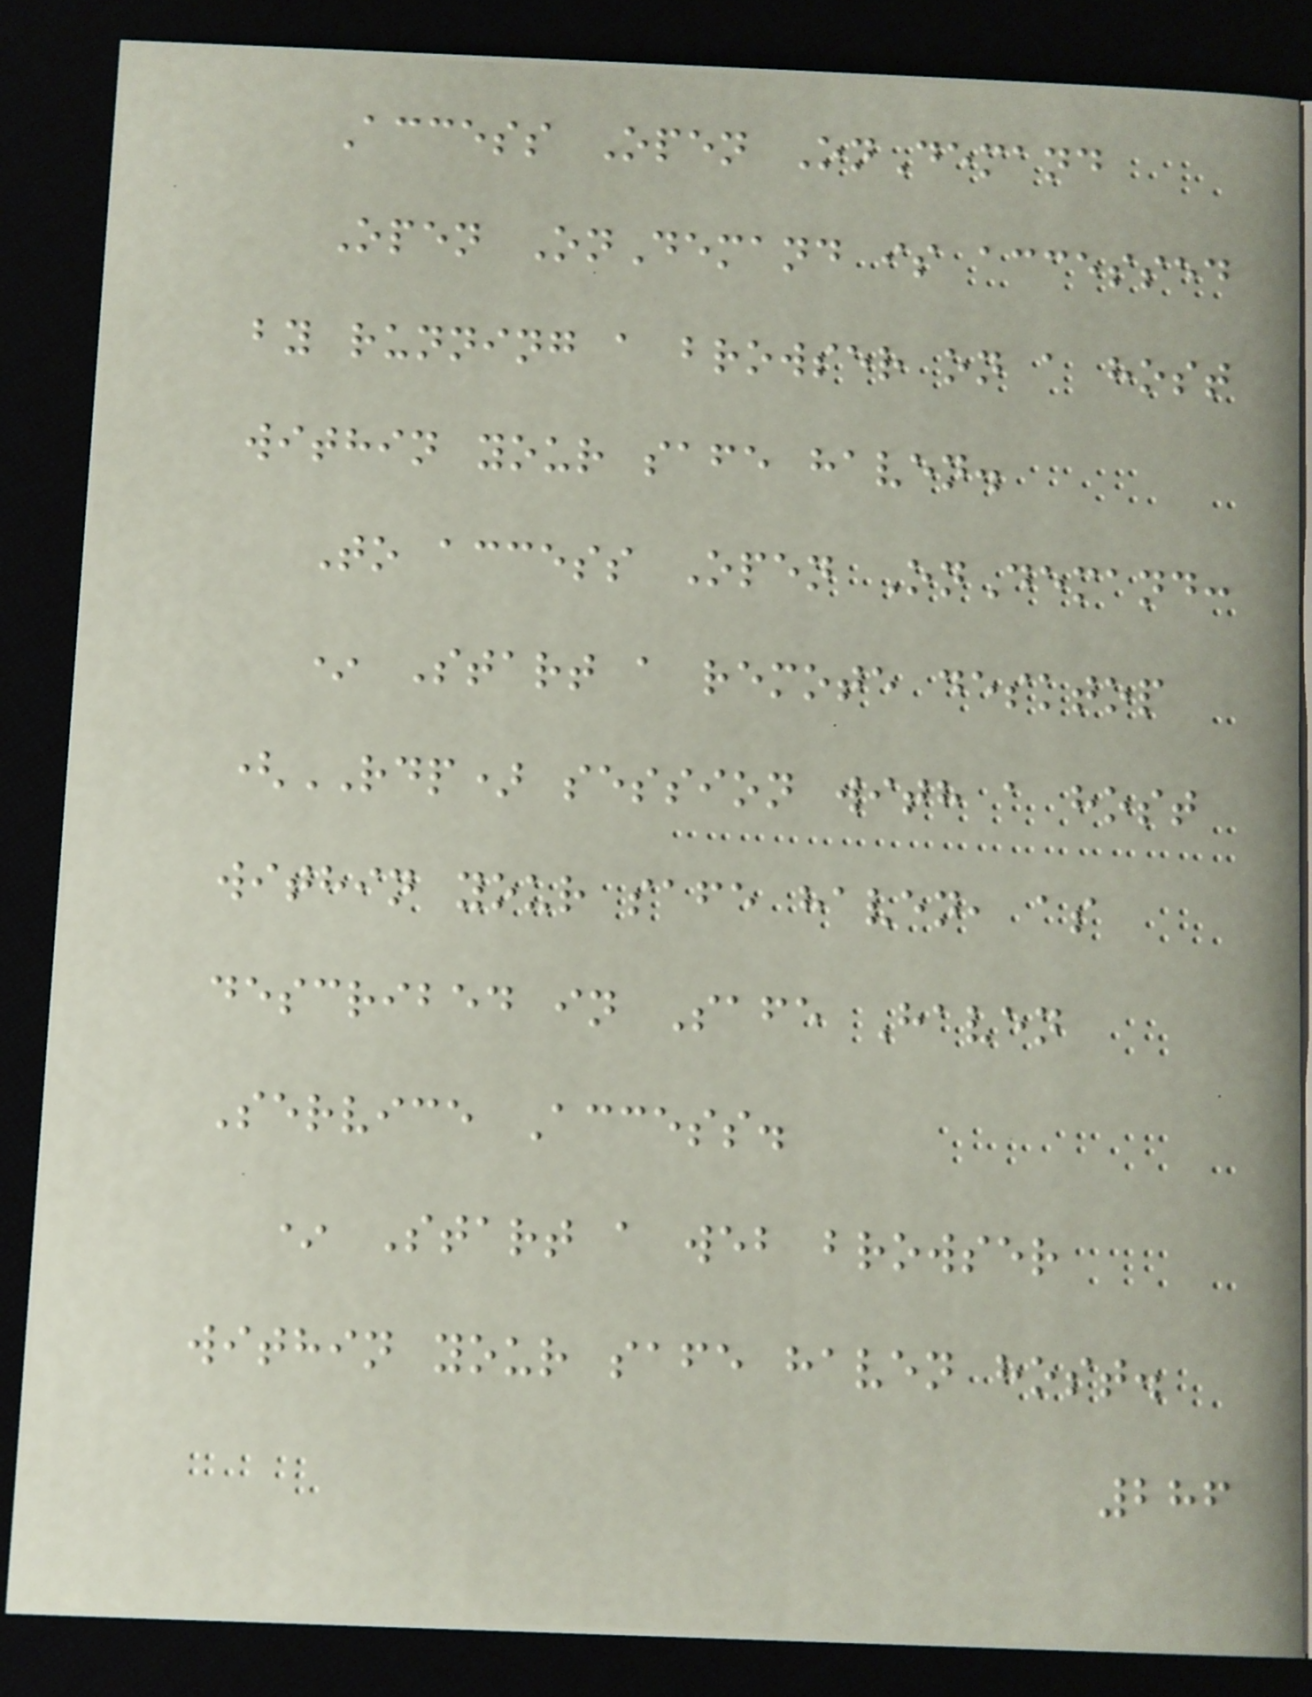Access Open OnDemand
Open OnDemand is accessed
by running a browser on a host
within your safe haven.
To access Open OnDemand:
* Start a remote desktop
(RDP) session with a host
within your safe haven, as
described in Safe Haven
Service Access.
* Start a web browser
within your safe haven host.
286
